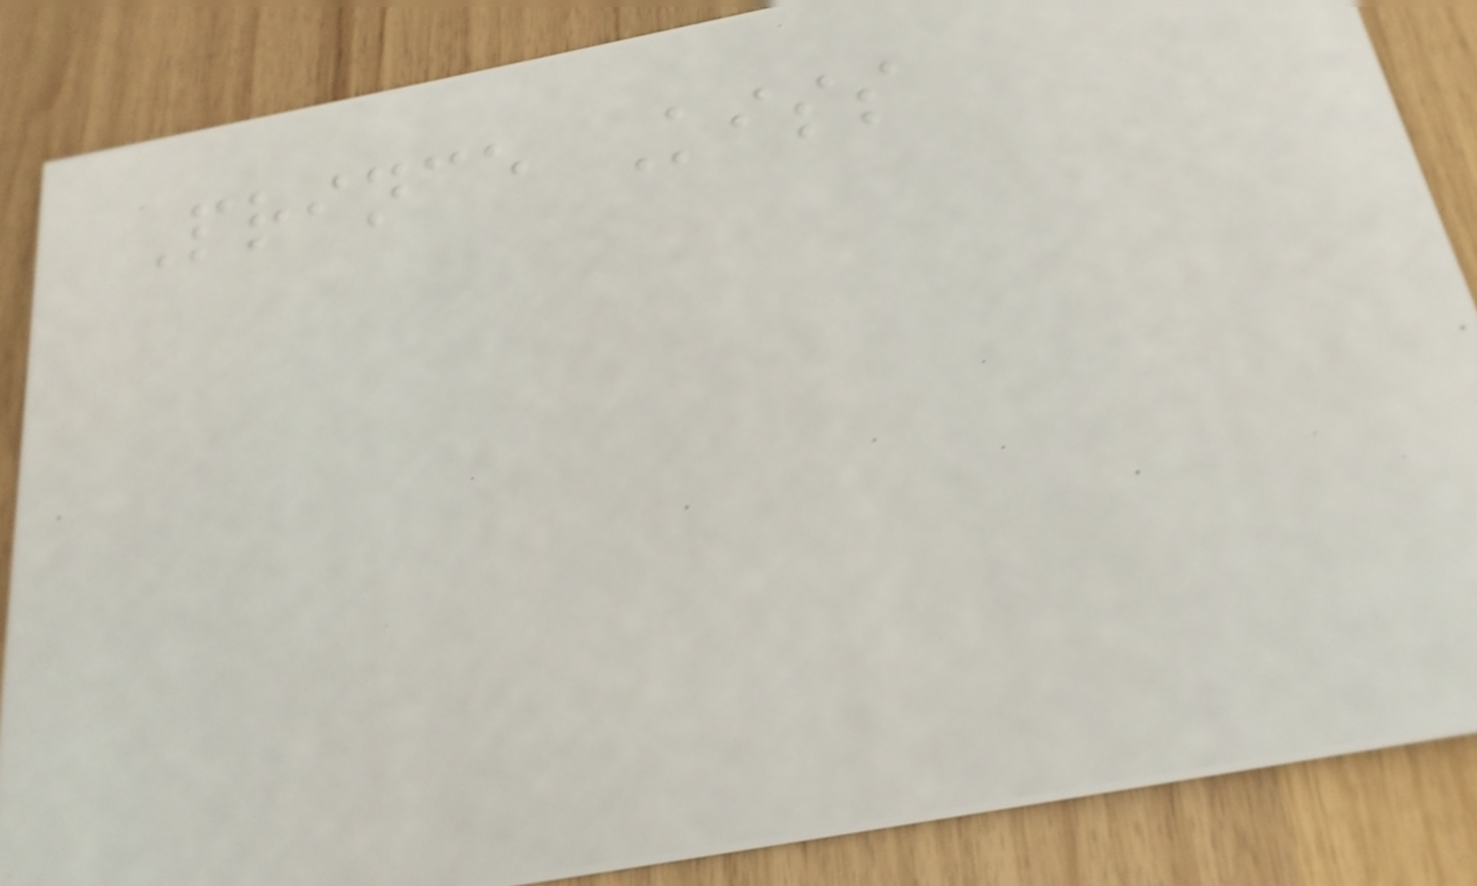Prince Kiss
